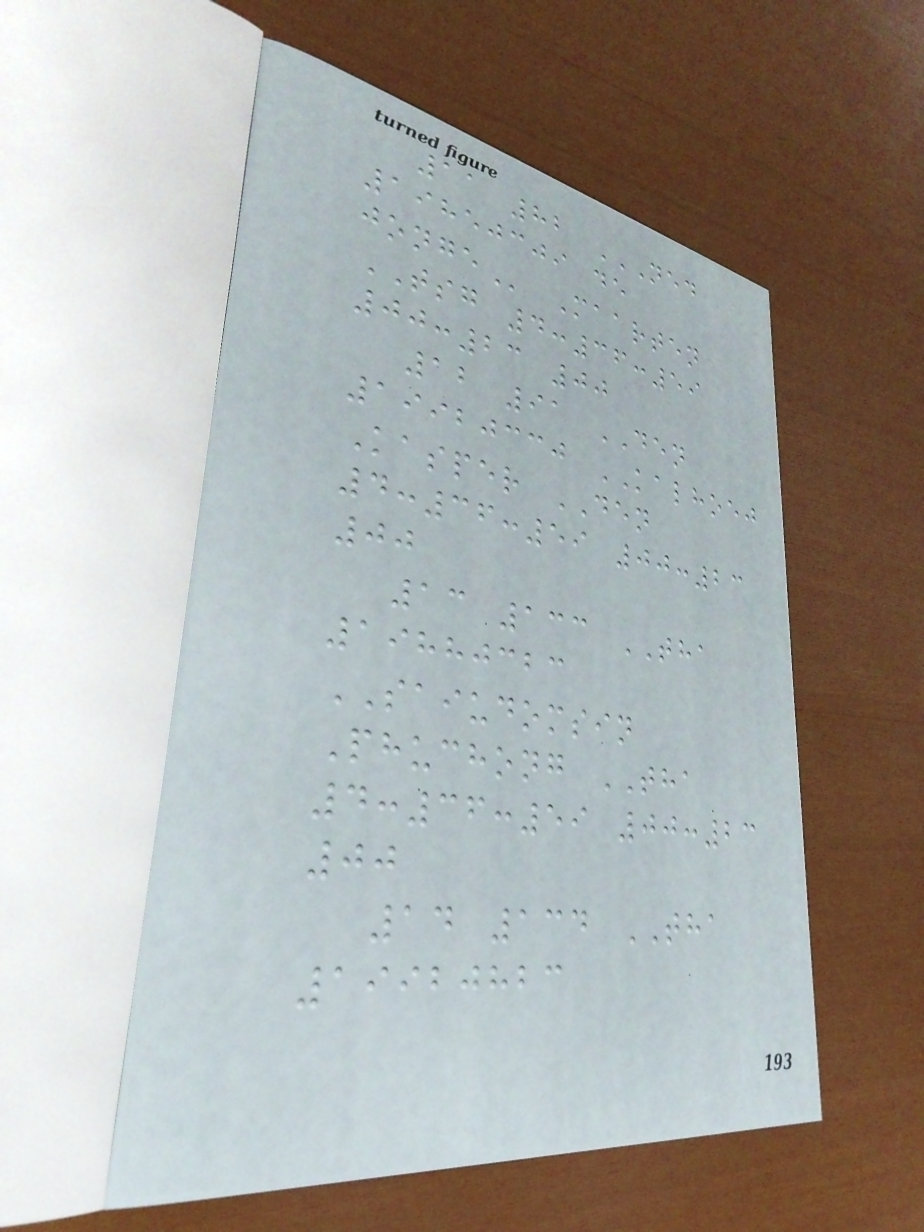11 82 NED
19850309 DE
JONGE Maarten
TSG 4:36:59
00:23 00
12 91 DEN
19920330 KALHOEJ
Kasper DEN
4:36:59 00:23
00
13 133 THA
19880323
SAIUDOMSIN
Phuchong THA
4:36:59 00:23
00
14 134 THA
19920823
